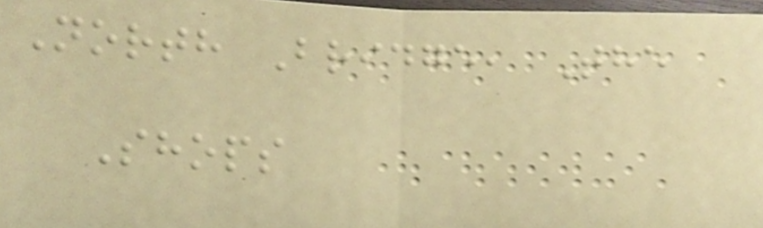North Bridge, The
Shops
